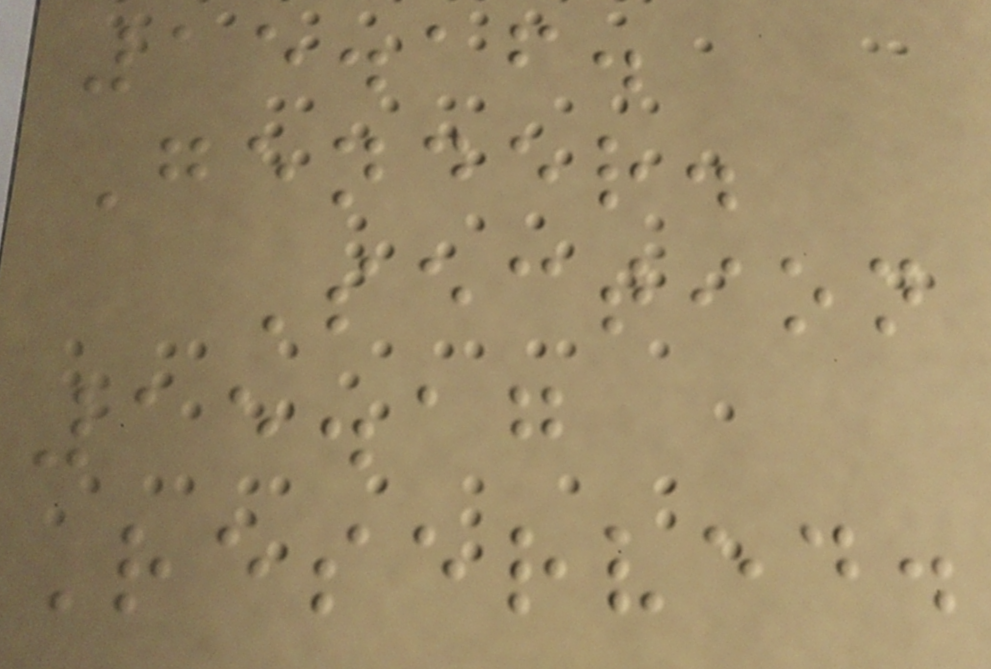15.16.
Gender.
Section
15.17
Reserved.
